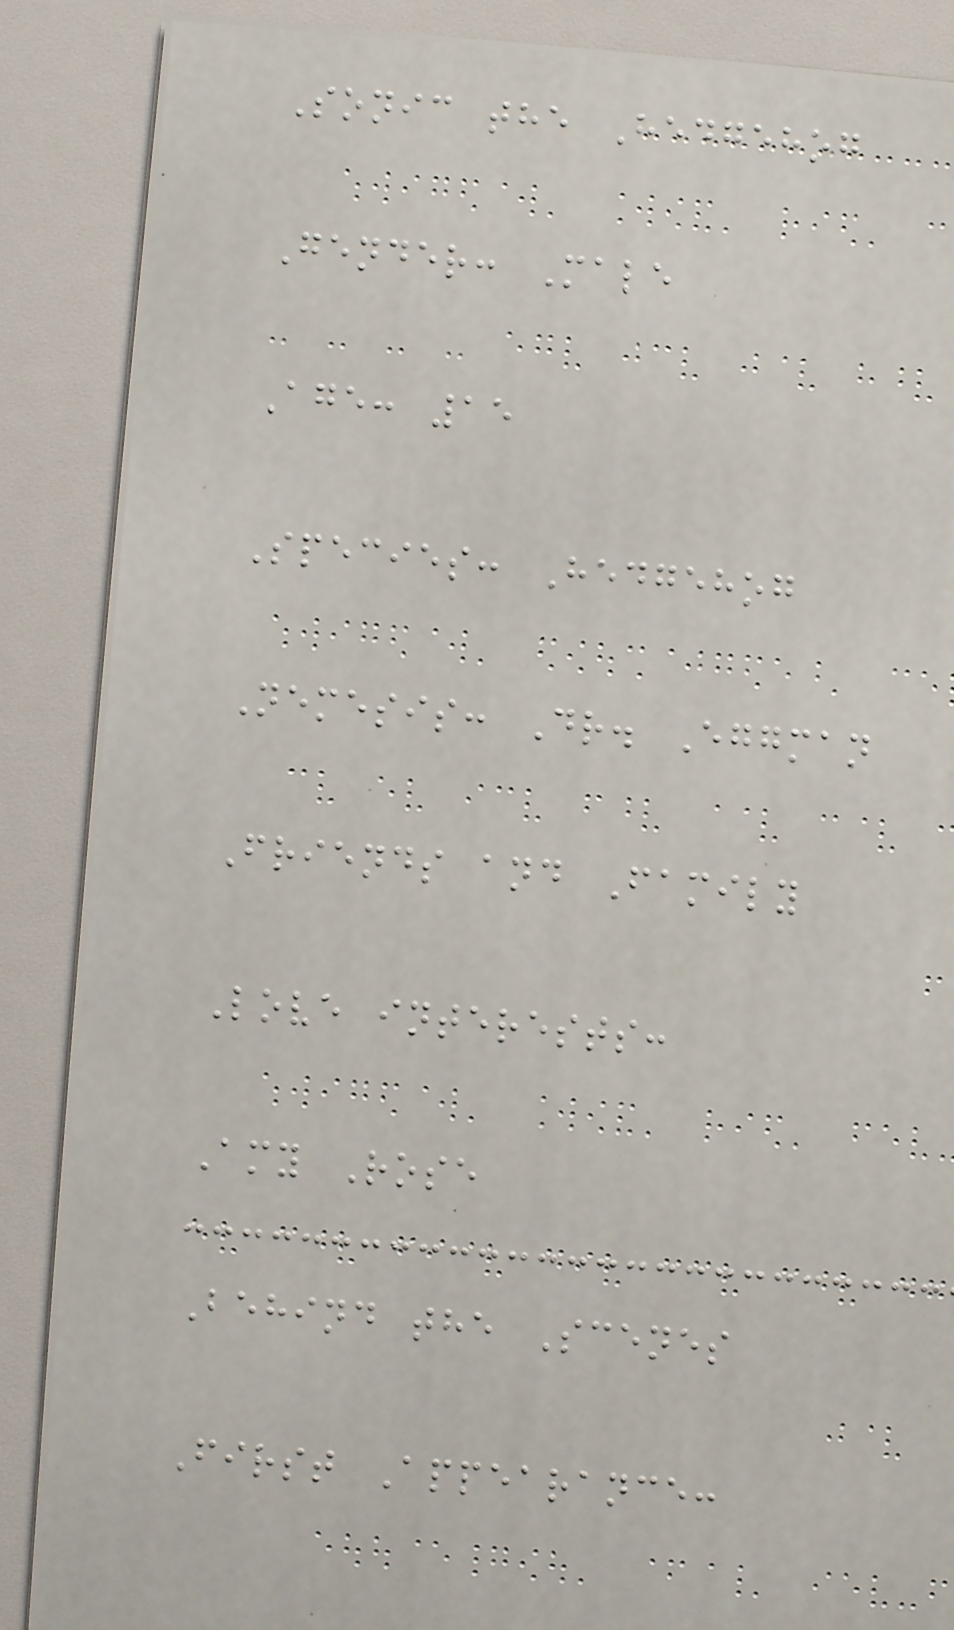Sonic the Hedgehog
Gender: Male
Age: 15
Species: Hedgehog
Nemesis: Dr. Eggman
Friends and Family
Love interests:
Amy Rose
Behind the Scenes
First Appearance:
